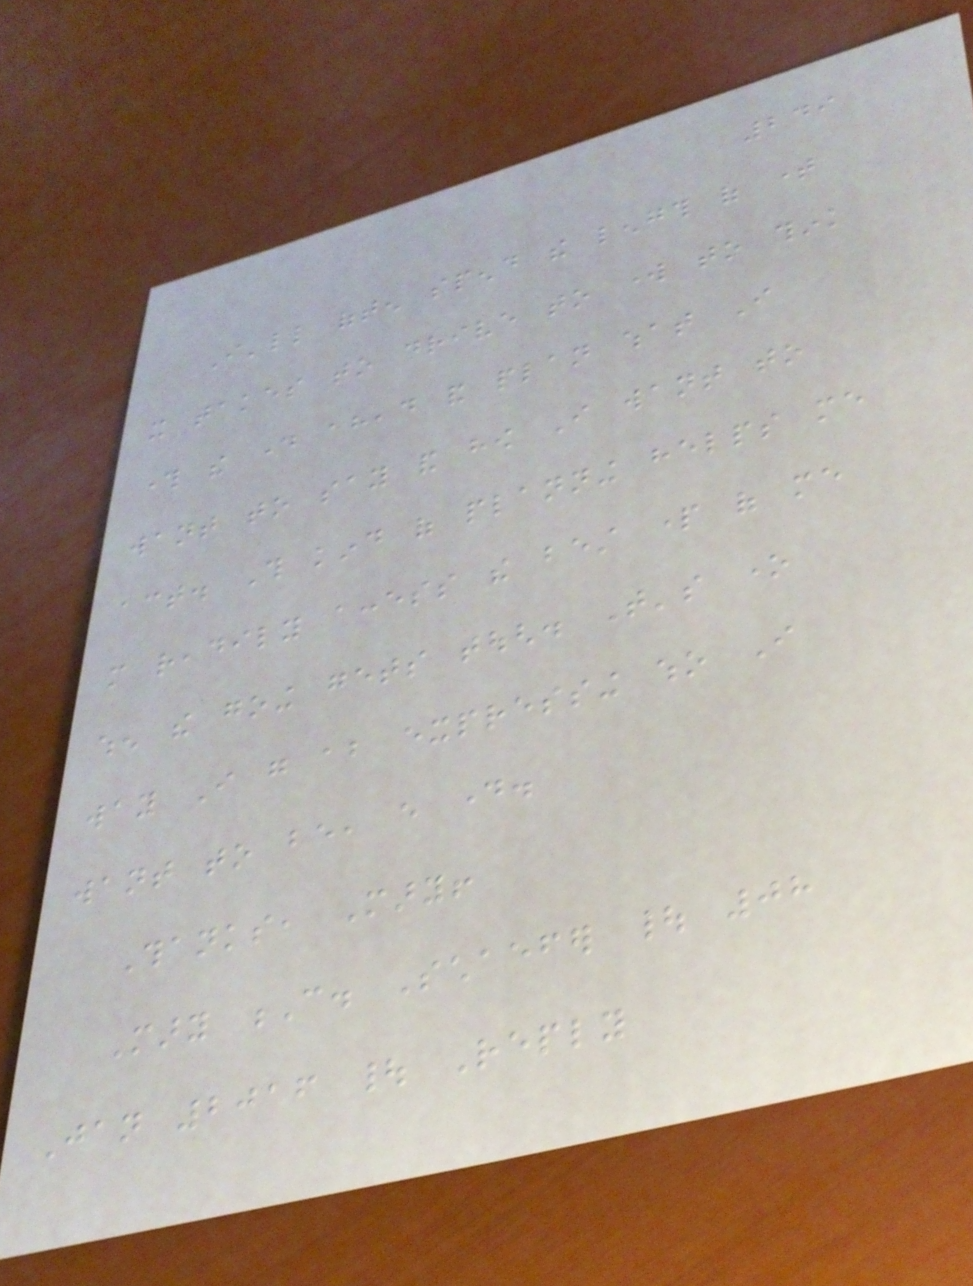249
I'll often spend the length of time
it takes to drive to work to think
through the day ahead and plan what I
want to say and how I want to
act. This kind of planning helps me
more readily access the best part of me
when the going gets tough. That's one
way I go about expressing who I
want to be, every day.
Thanks, Mary!
Mary C. Schaefer | 08
Jan 2016 | Reply
